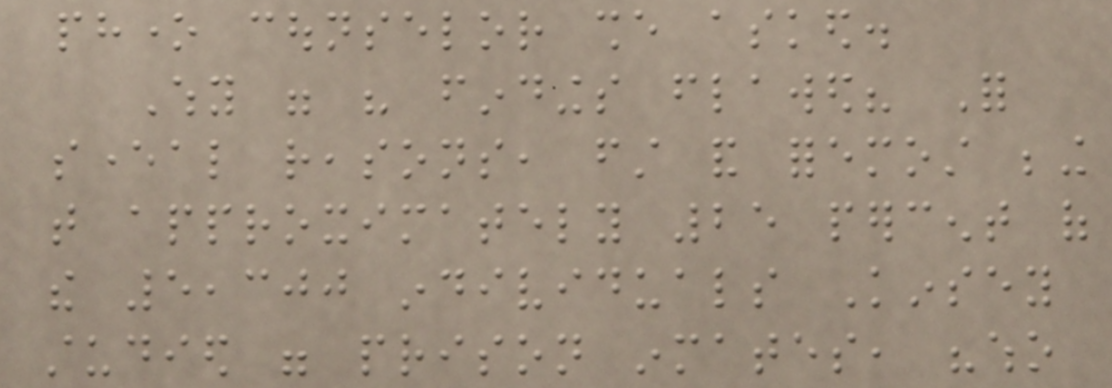phone counselor she asked.
Why were his findings flawed? For
several reasons, first and foremost being
that approximately 25 percent of
the 5,300 individuals Kinsey
studied were prison inmates, "who
